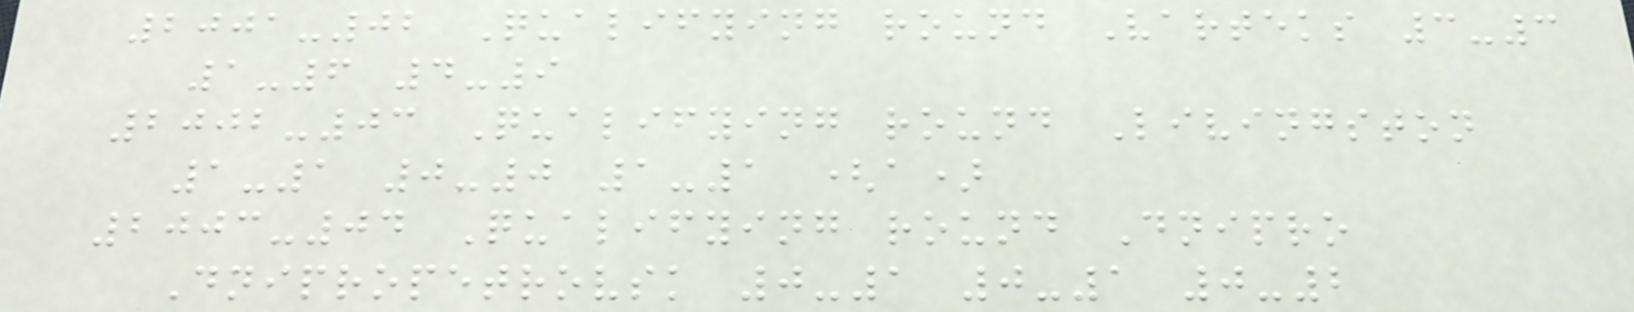2001-02 Qualifying round Varteks 3-3
1-6 4-9
2002-03 Qualifying round Livingston
1-1 0-0 1-1 (a)
2003-04 Qualifying round Dnipro
Dnipropetrovsk 0-1 0-1 0-2
